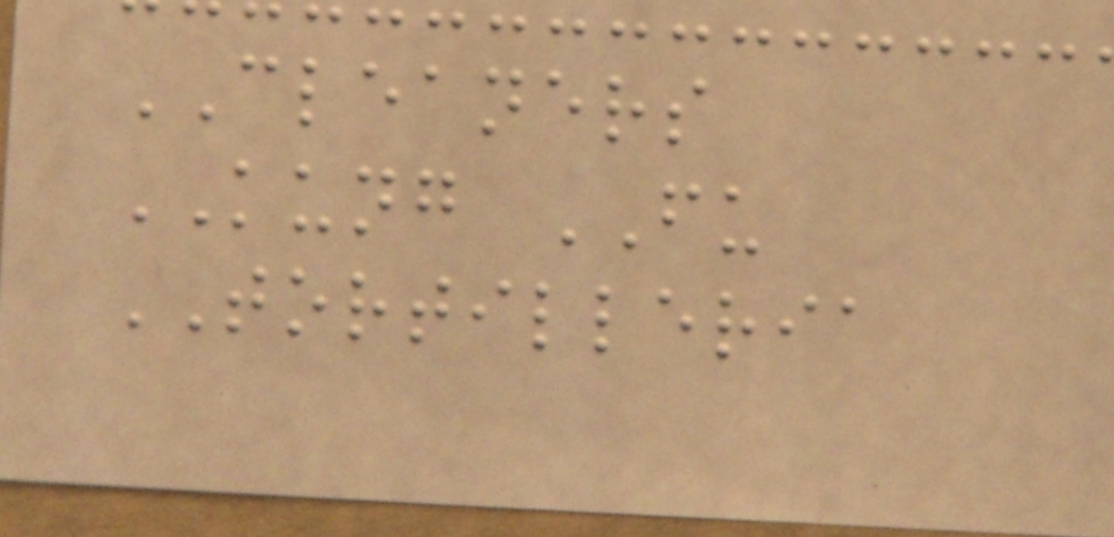CLEANERS
KUNG FU
TORTILLERIA
